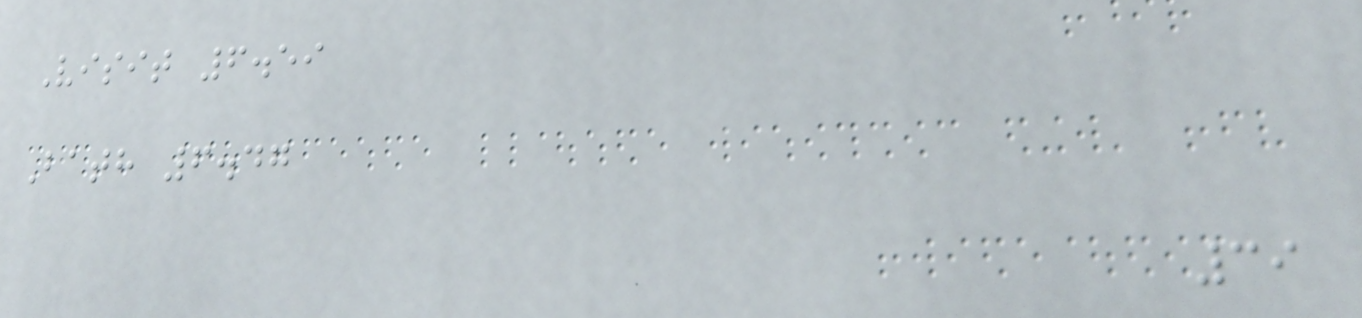Visit 6.59
Bath 6.47
39
